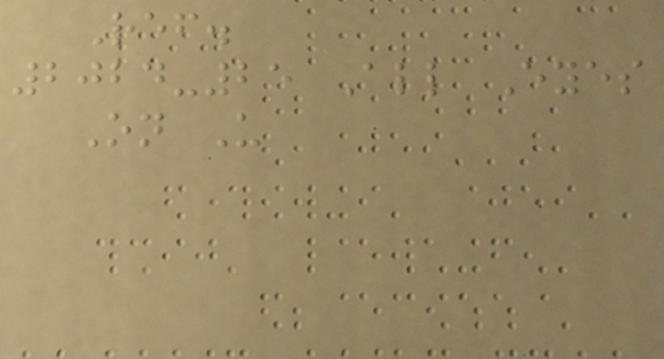Ref.
2024-25 All Eyes
On Us
